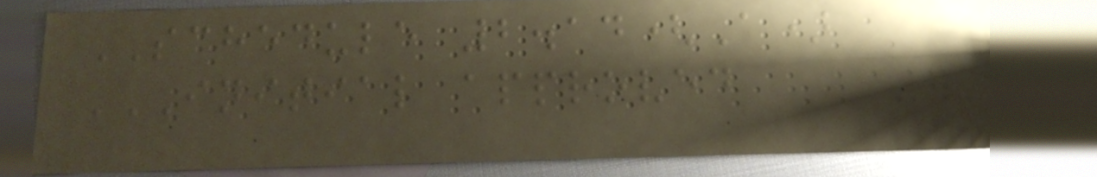SCHEDULE 2.14(A)
INITIAL APPROVED
